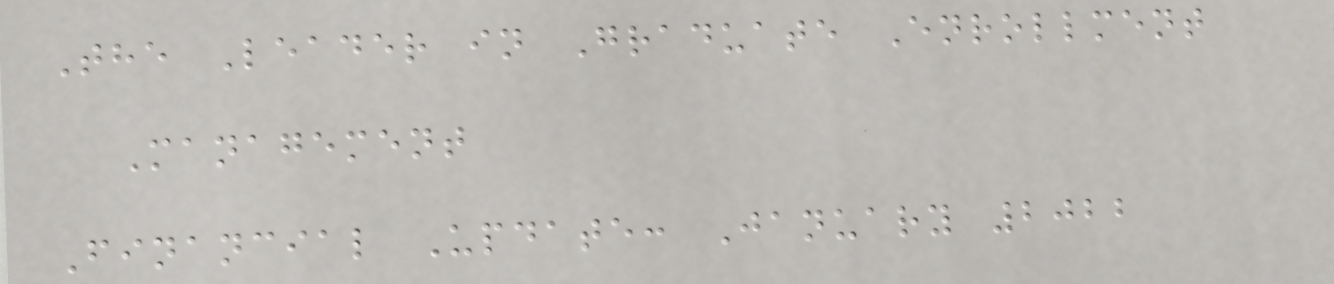The Leader in Graduate Enrollment
Management
Financial Update: January 2022
